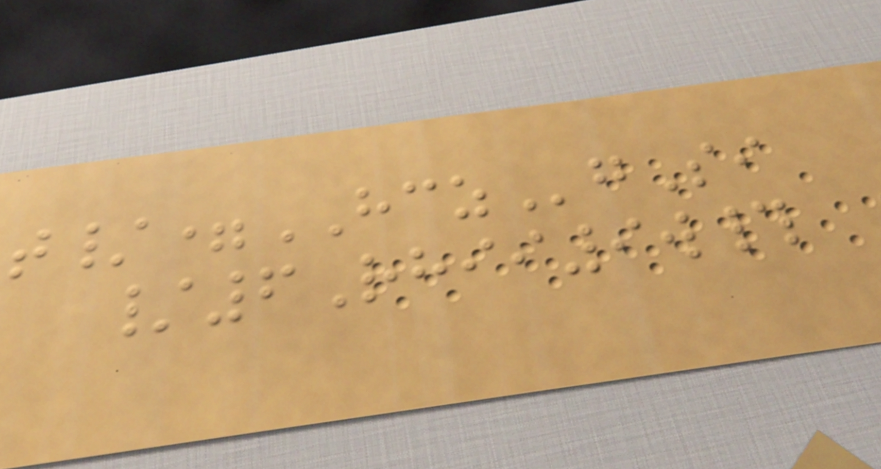t/=HCZgSi
/6Rhii9w#
